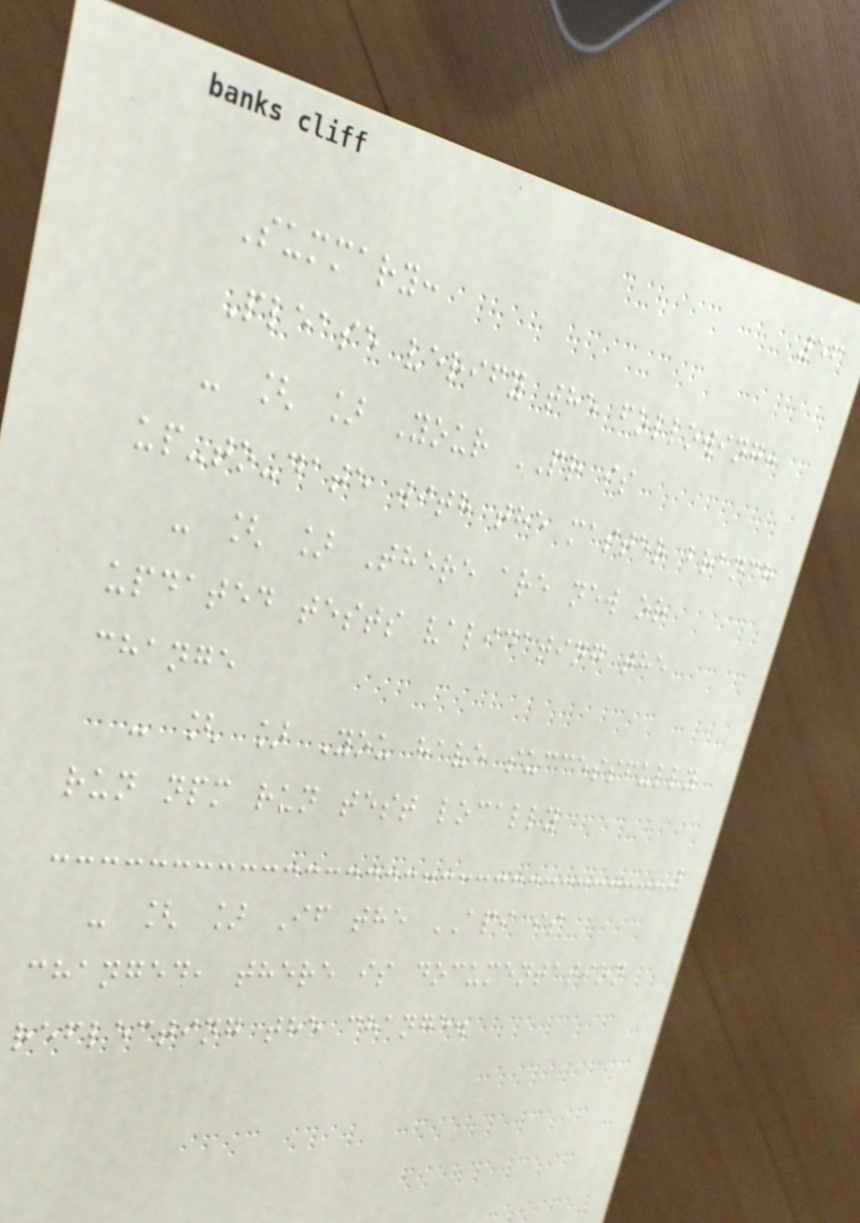56
Summary:
Please verify the following:
- [ ] Your PR is
up-to-date with the master branch
- [ ] There are new or
updated tests validating the
change
- [ ] You have successfully
run npm run test locally
- [ ] If the API is
changed, there is documentation
reflecting the change.
